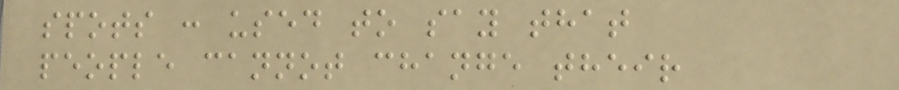spots : used to say that
people cannot change their
